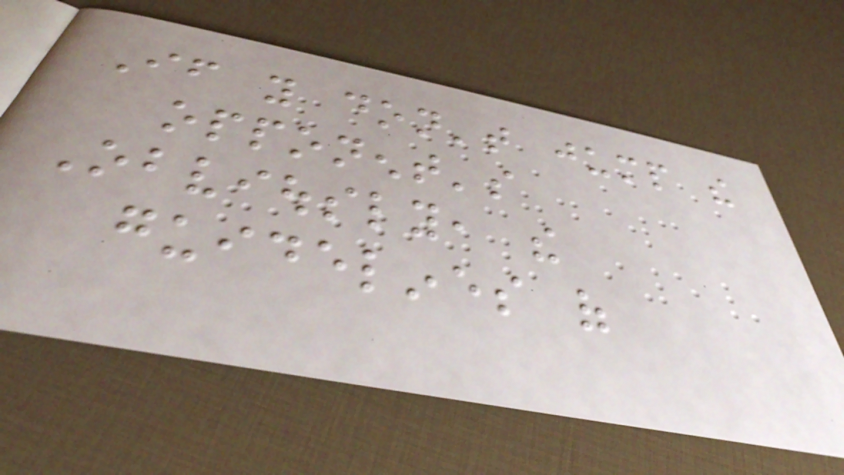If you don't jump the
opponent's
Obviously, the
guidelines of
